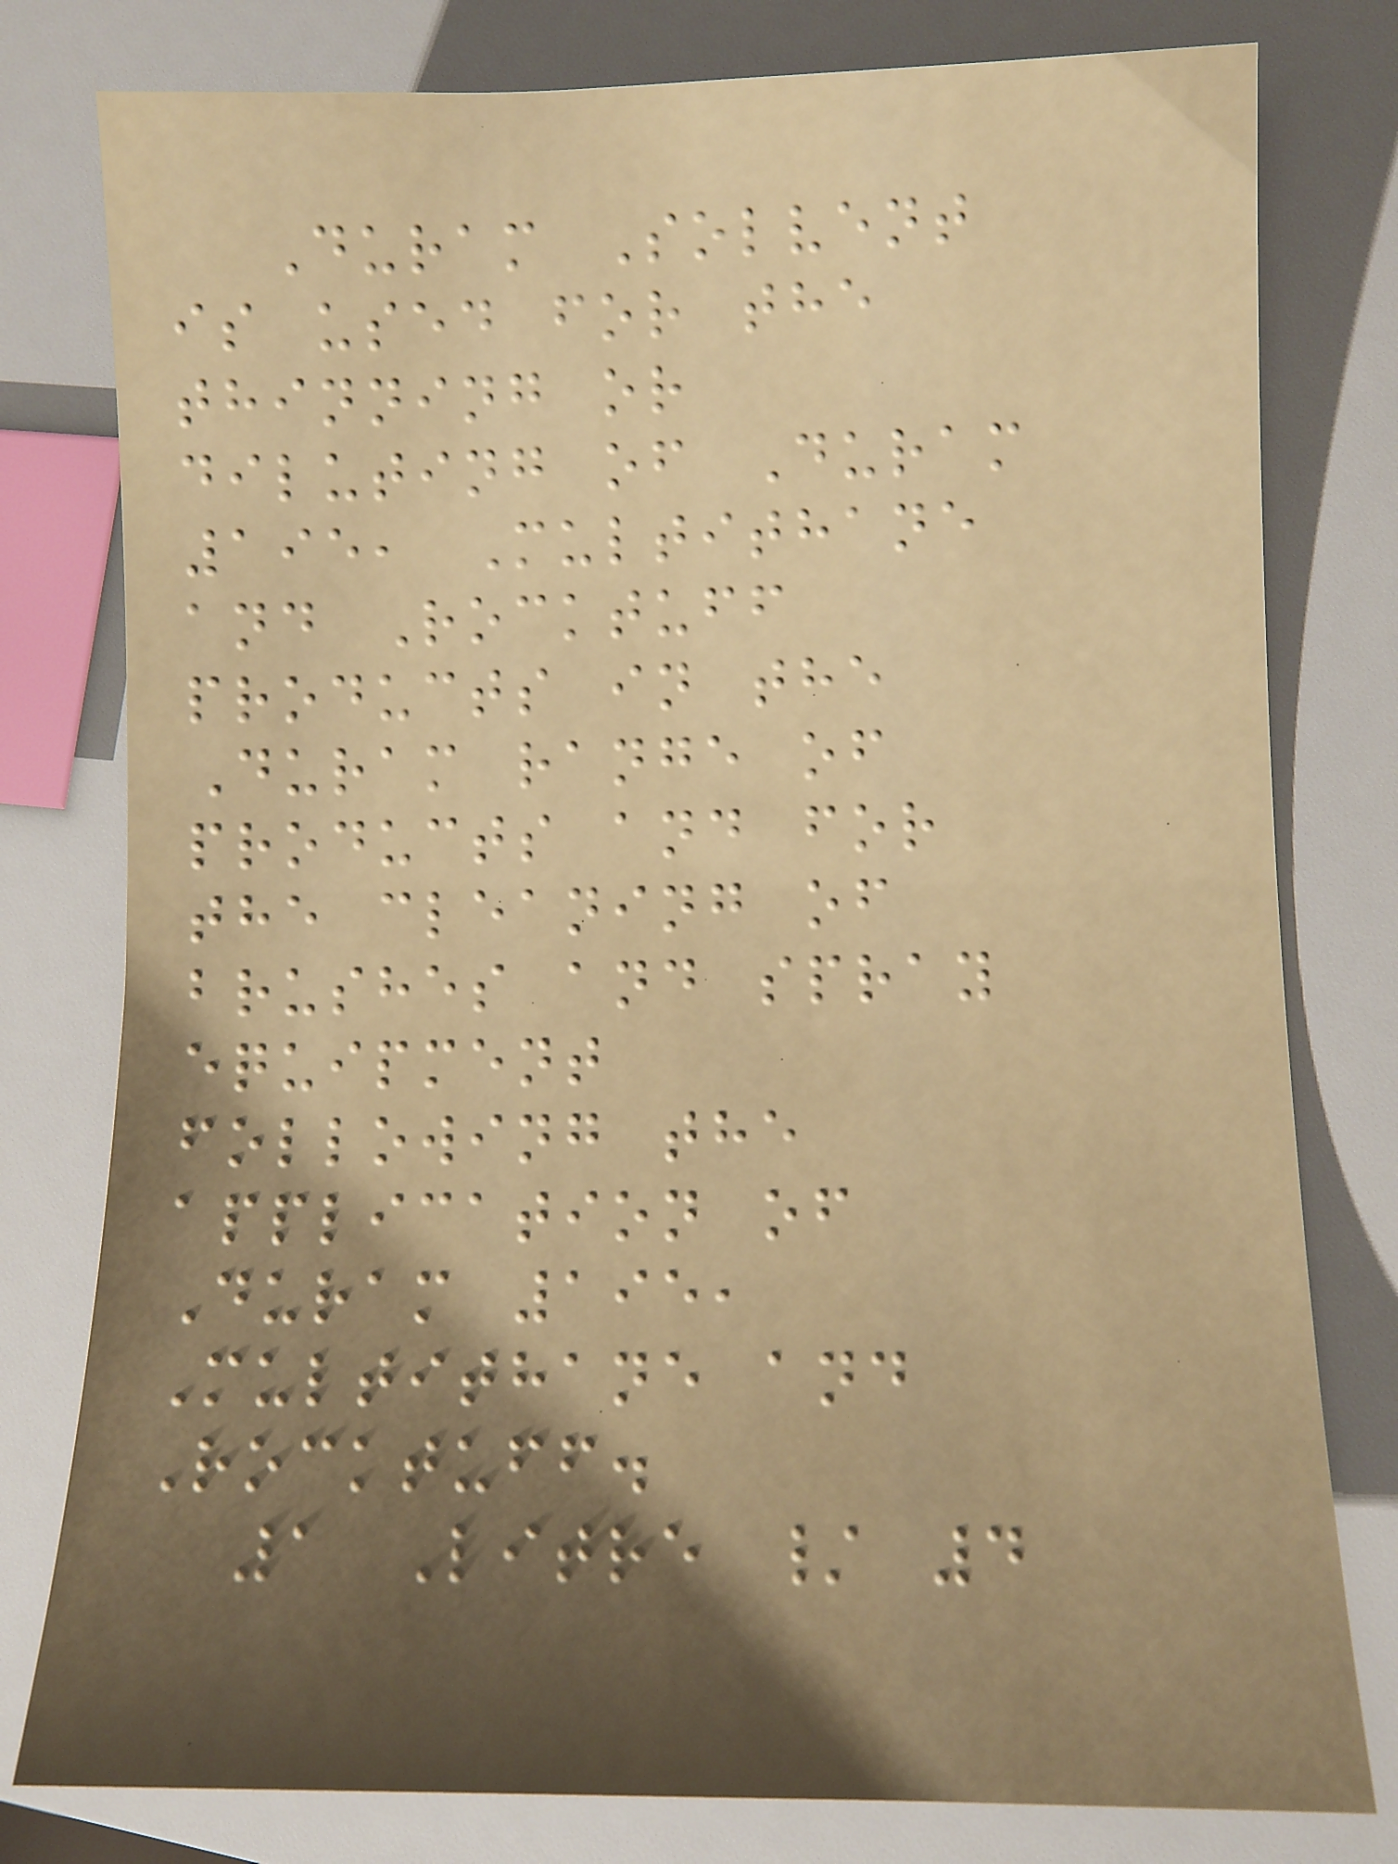Duram Solvent
is used for the
thinning or
diluting of Duram
195, Multithane
and Rocktuff
products in the
Duram range of
products and for
the cleaning of
brushes and spray
equipment
following the
application of
Duram 195,
Multithane and
Rocktuff.
1 Litre / 4
